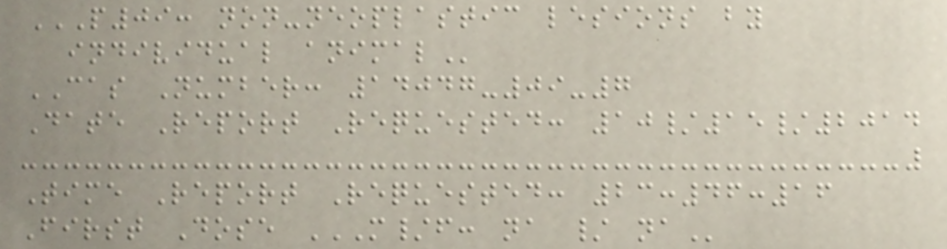P09: NON-NEOPLASTIC LESIONS BY
INDIVIDUAL ANIMAL
CAS Number: 14047-09-7
Date Report Requested: 10/15/2014
Time Report Requested: 23:46:16
First Dose M/F: NA / NA
